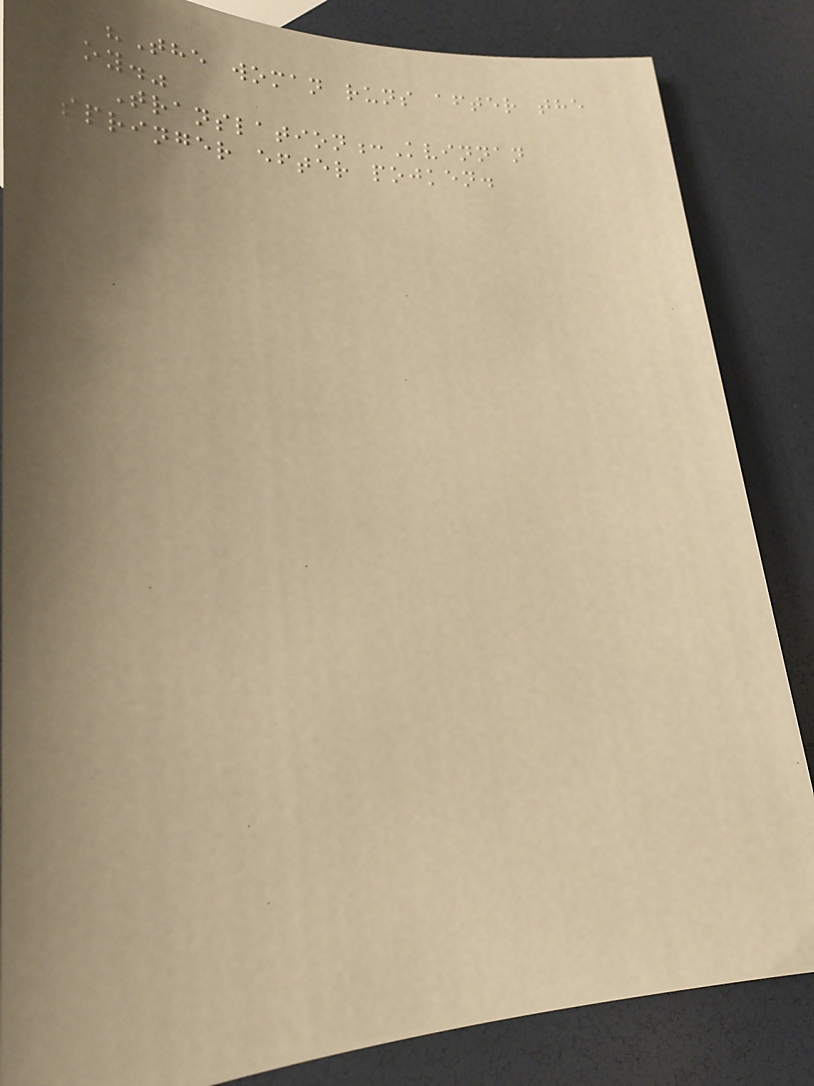"The woman runs after the
boy."
Translation:Kvinnan
springer efter pojken.
